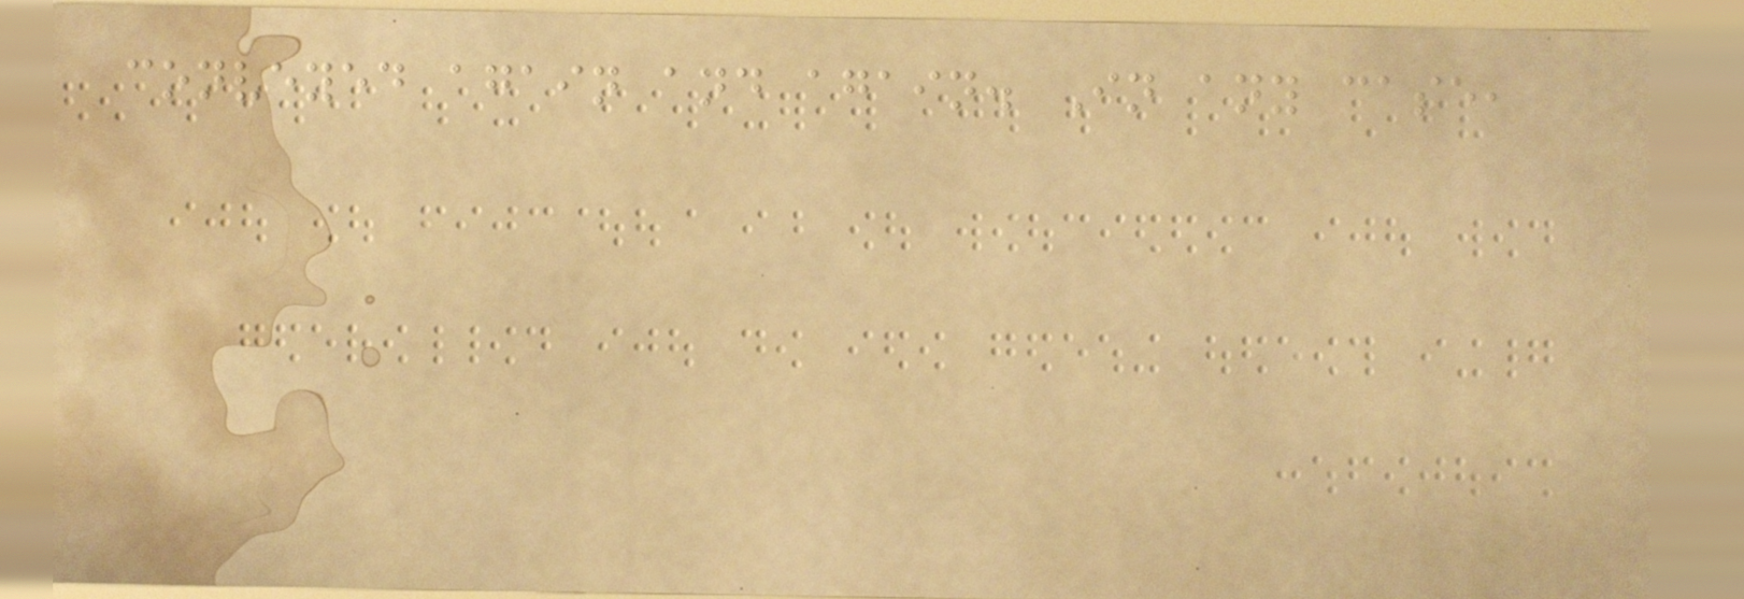conveyed again and again. In any case,
